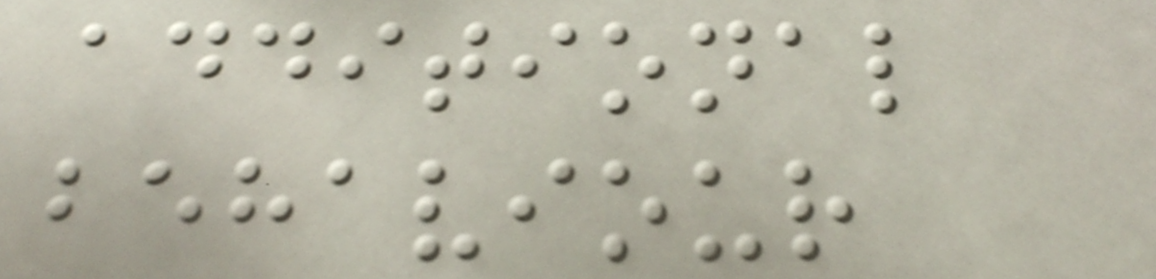additional
behaviour
